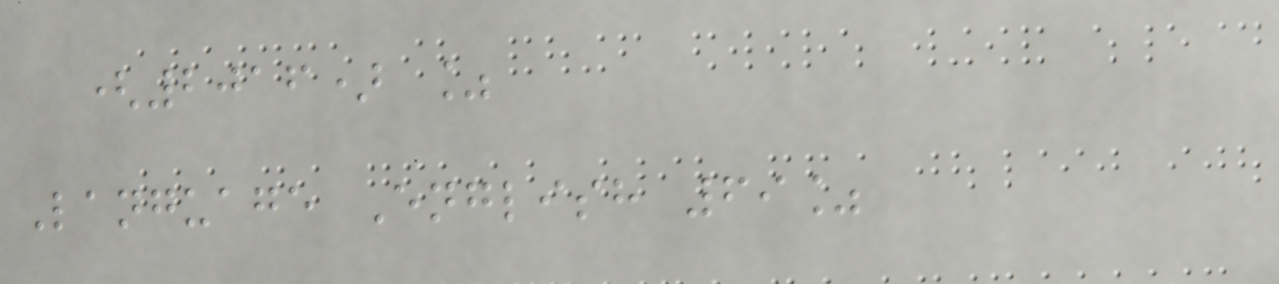(2016) %
Language English 69%
